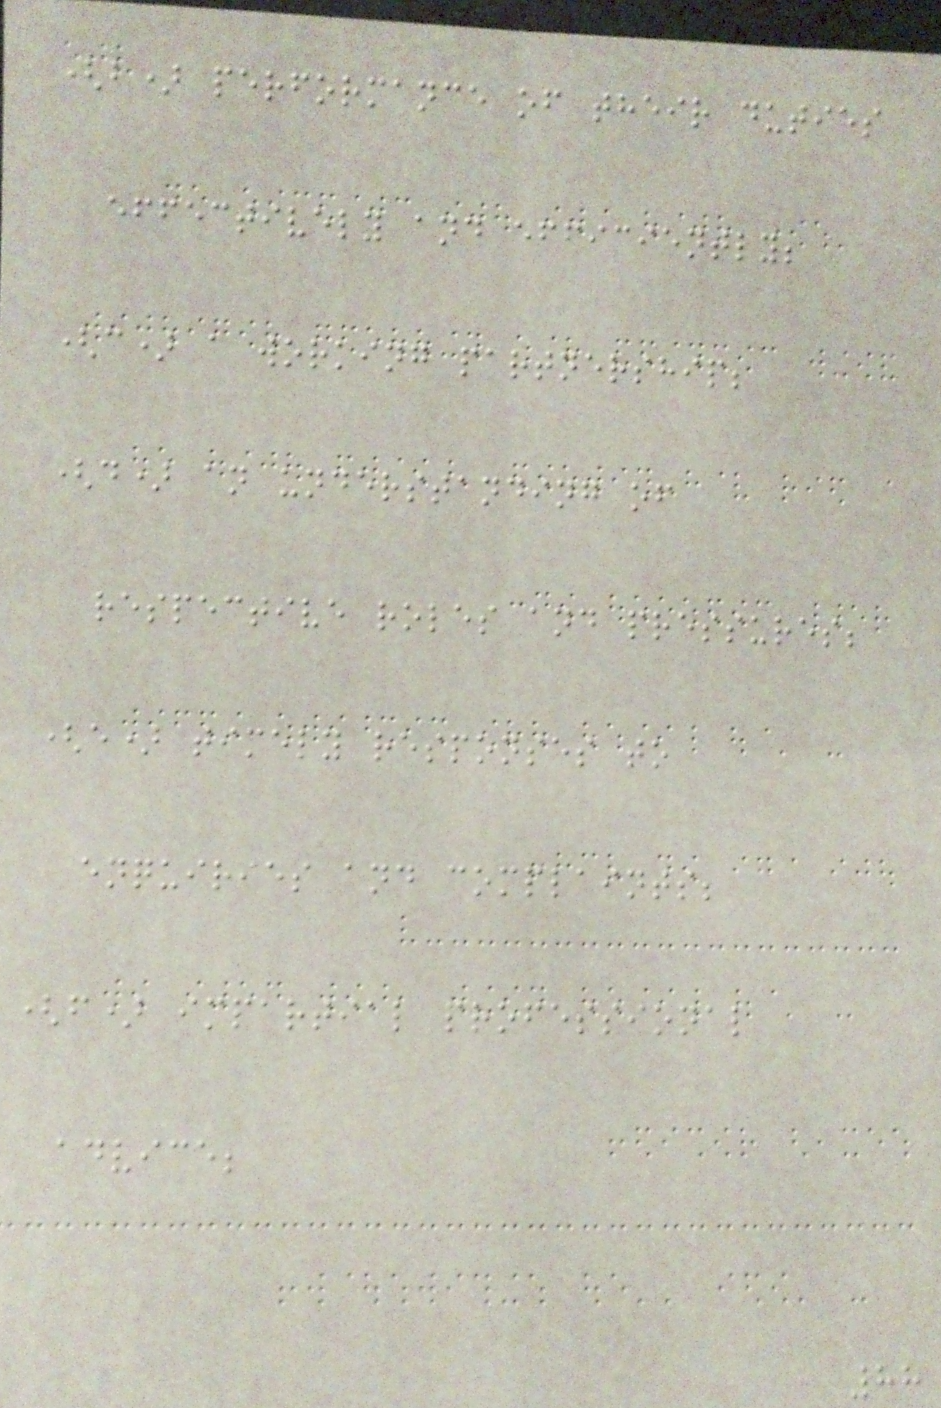(b) performance of their duties
effectively and efficiently;
(c) a working partnership;
(d) an understanding of
respective roles and pressures;
(e) timely responses to
enquiries and complaints;
(f) impartial professional
advice;
88
